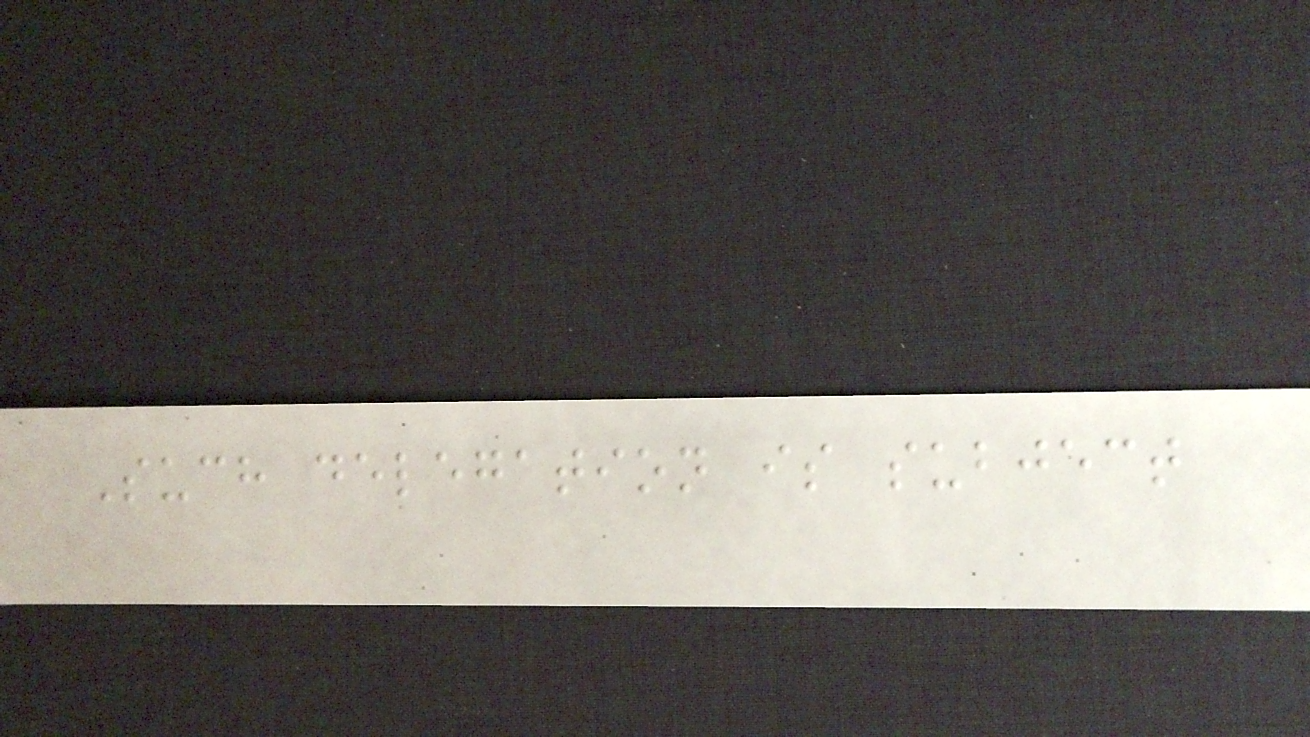Such delegation is subject
